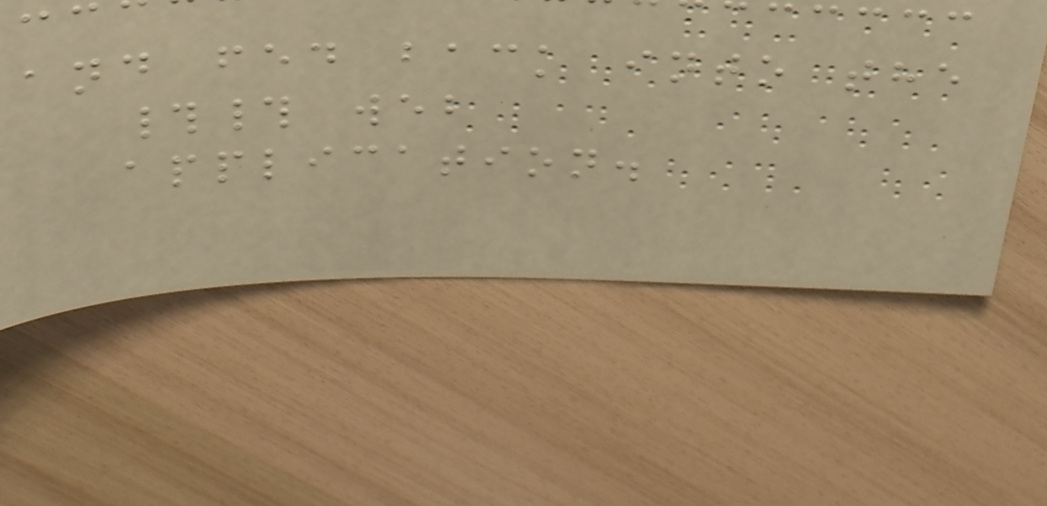and fed back into the
## web
application.
